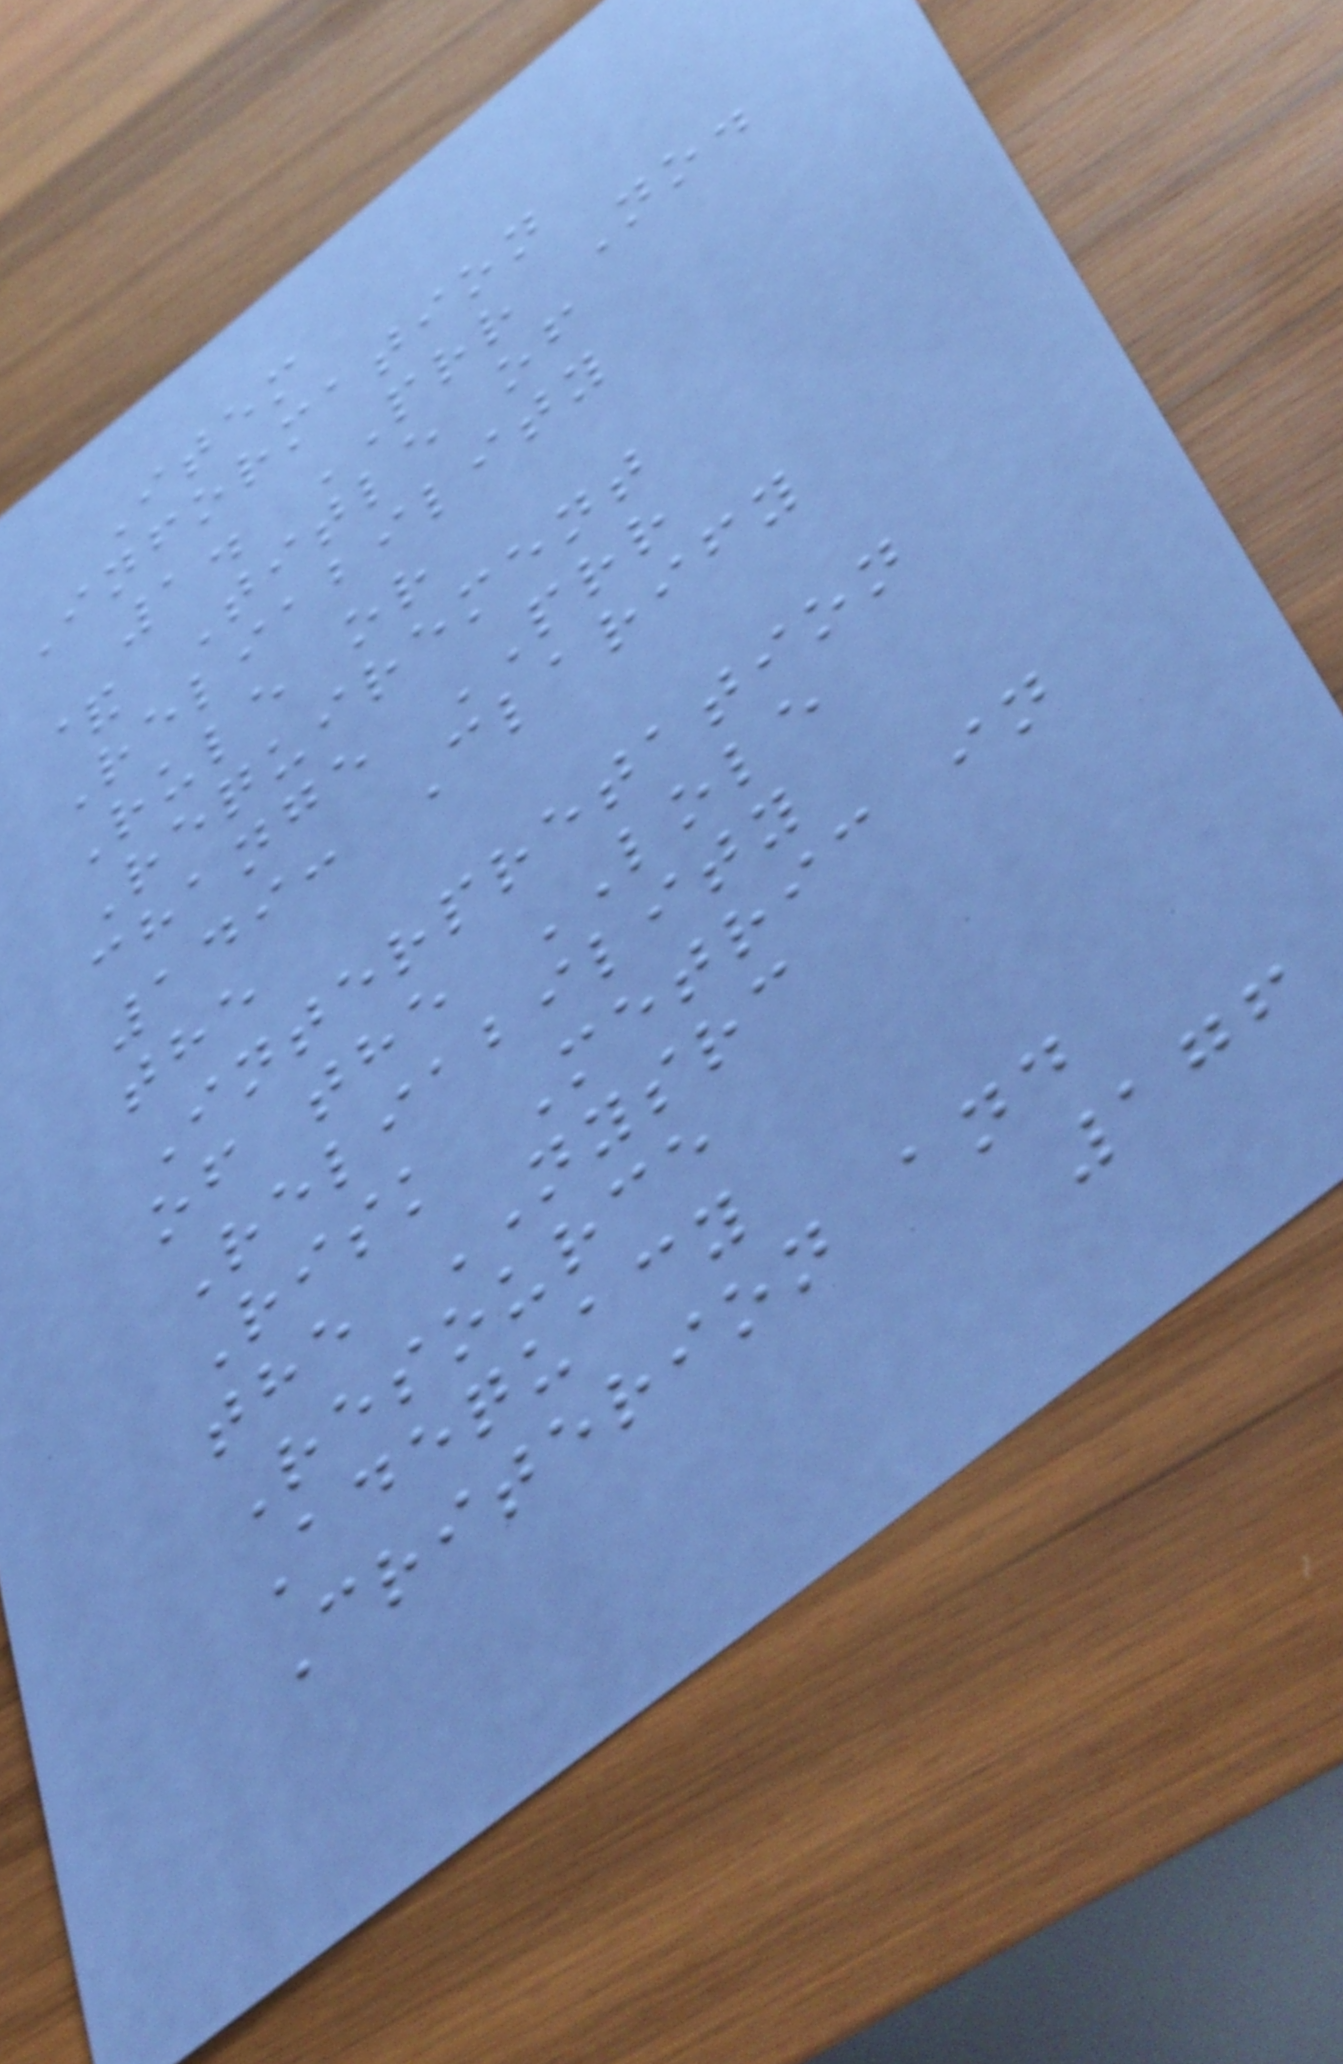Item
Information
1. PRR No.
& Title of
Reliability
Rule or
Requirement
change PRR
149: Clarify
the
Interpretation
of the LOLE
Reliability
Risk Metric in
the NYSRC
Resource
Adequacy
Criterion and
176
